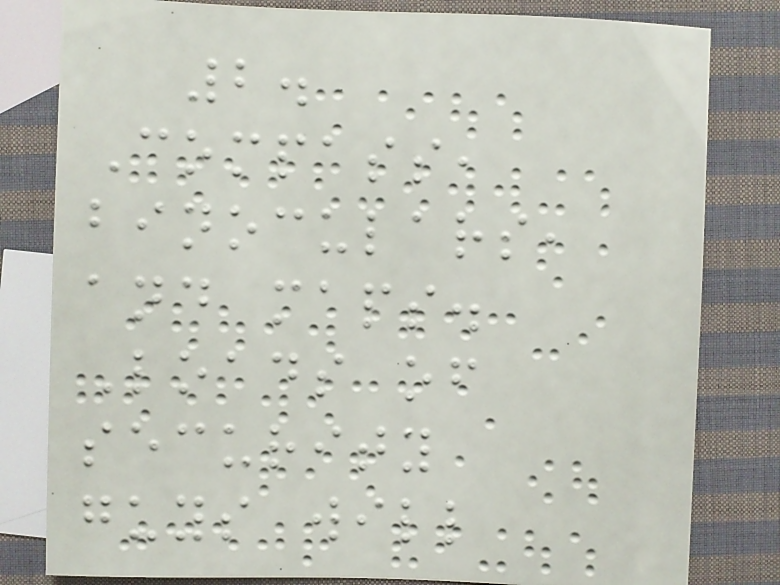2.
Compass,
binoculars,
and maps.
Loads of
security
guys will
